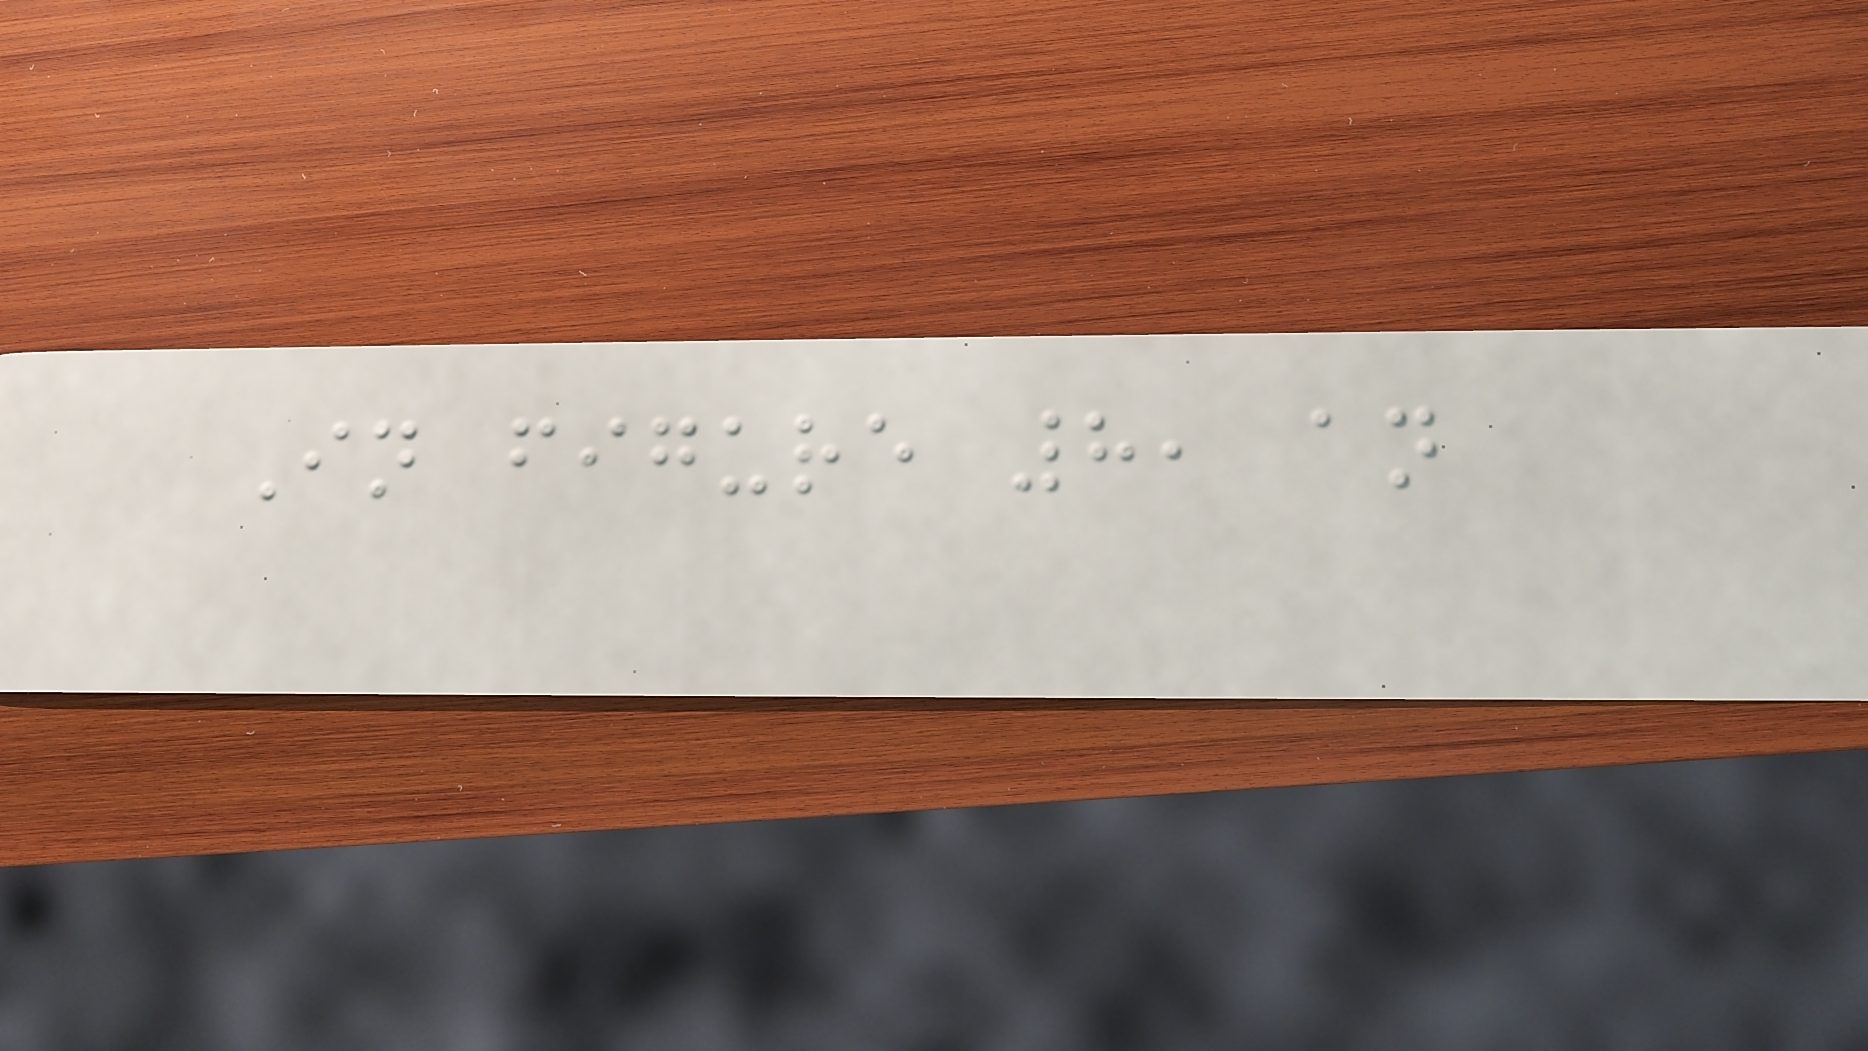In figure 8, an
